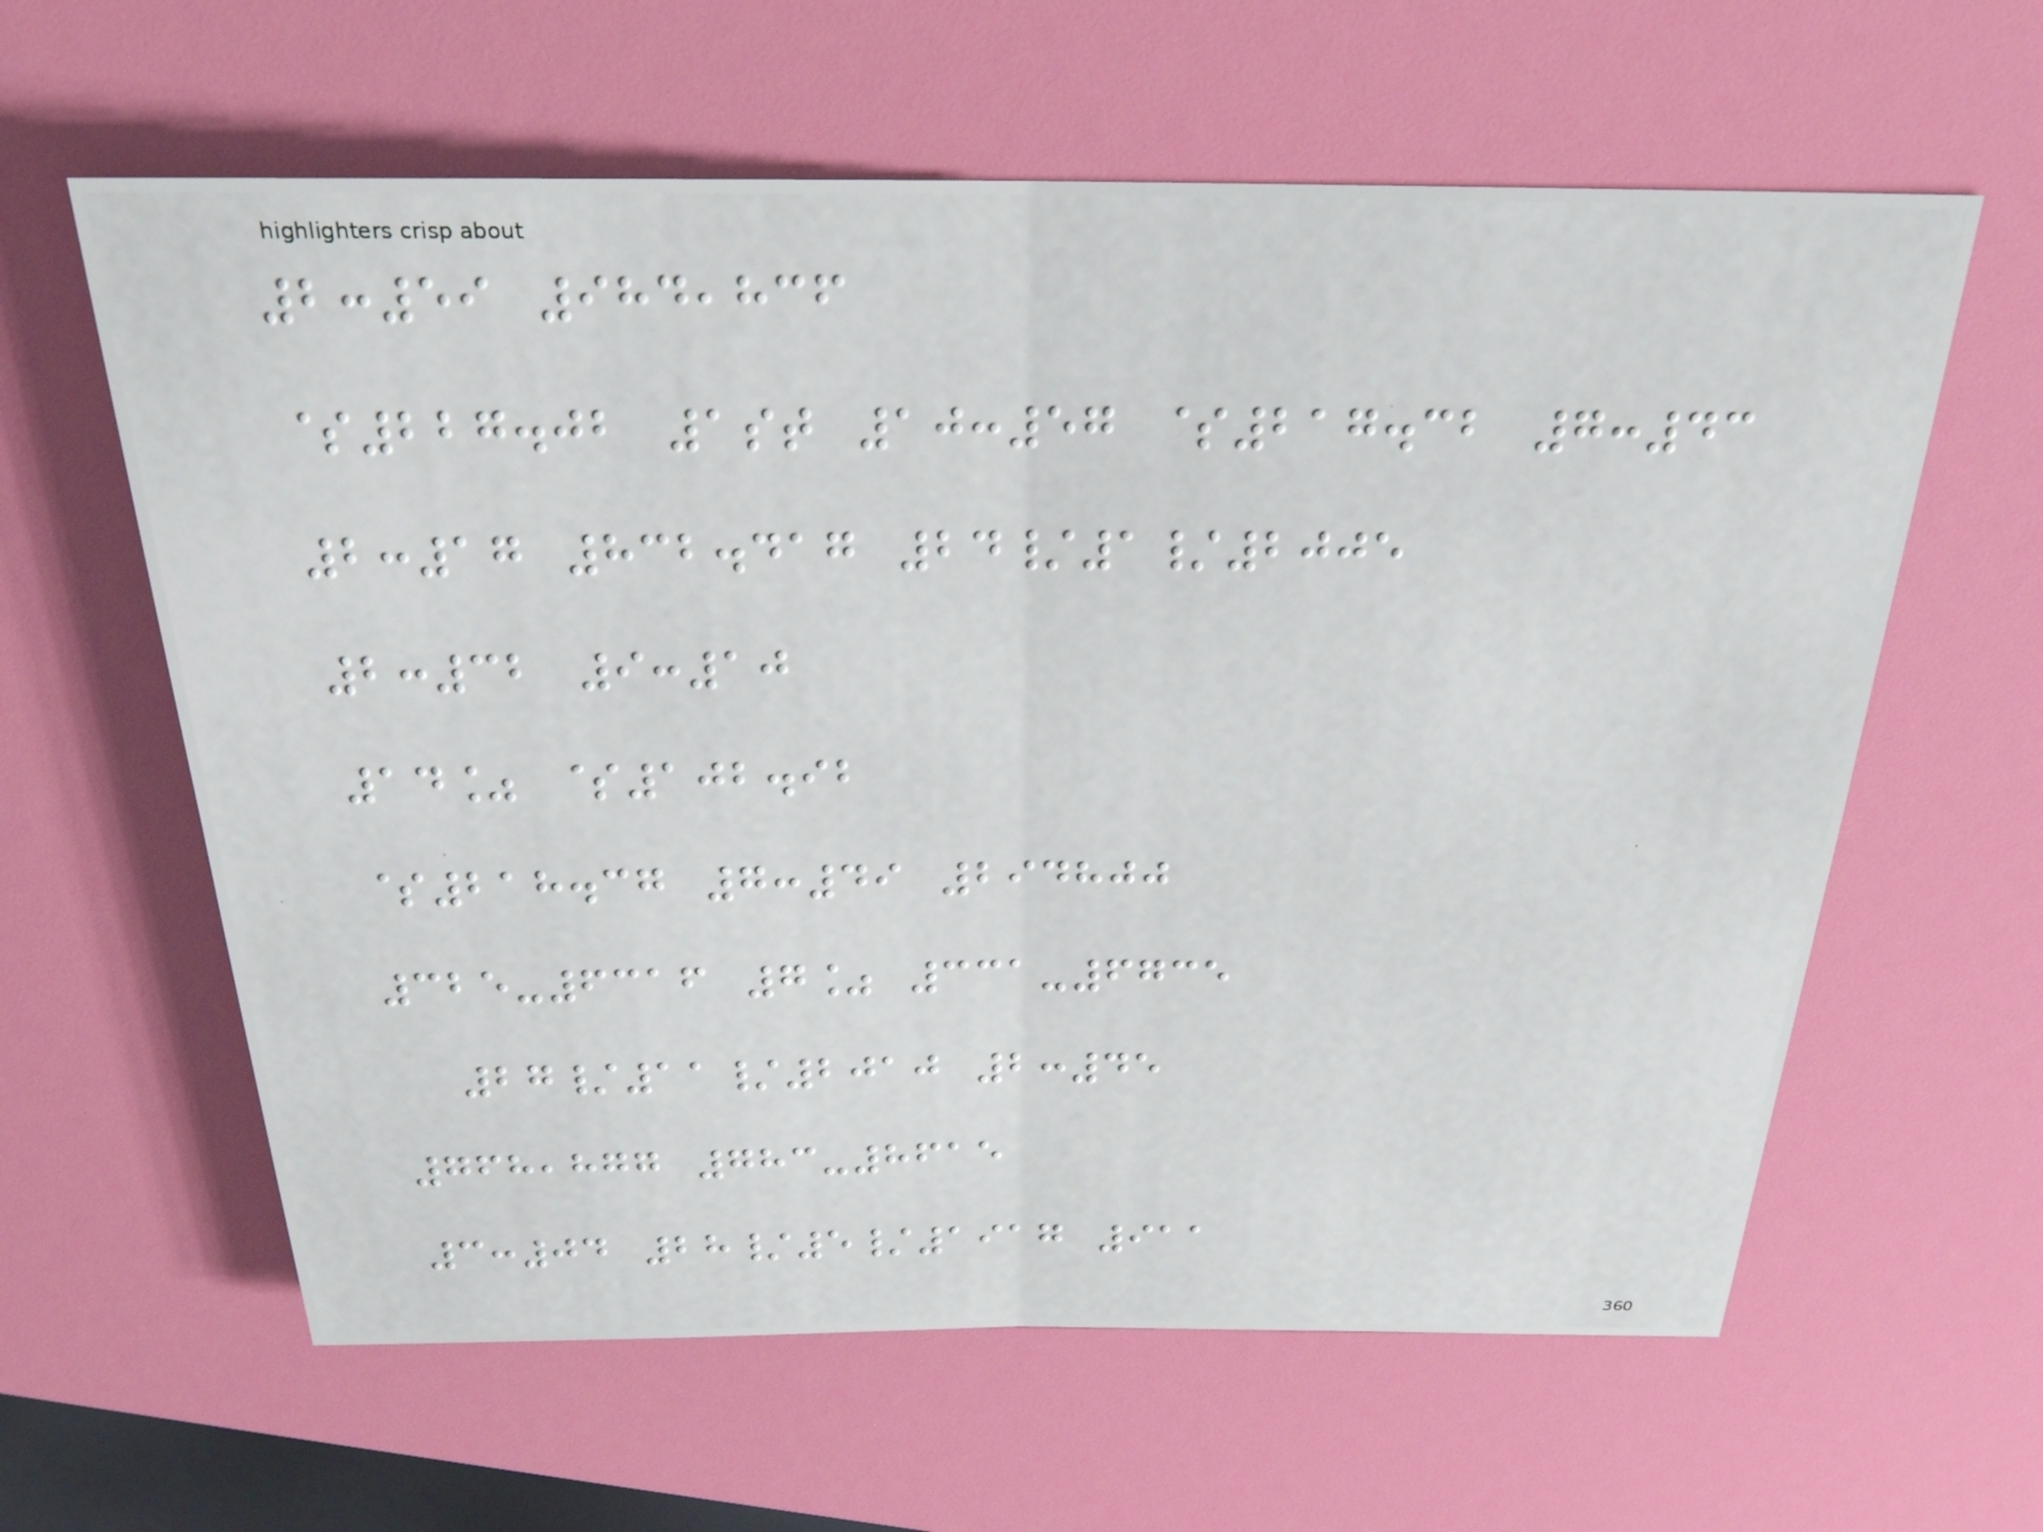2:59 984,836
$227.02 1st 10:57 $217.32 7:43
2:17 832.417 24/1/2005
2:32 9:10
14% $102.92
$218.37 7:49 294800
325-6316 7% 331-6735
27/11/2010 2:45
768,877 783-8615
3:04 28/5/1917 911
